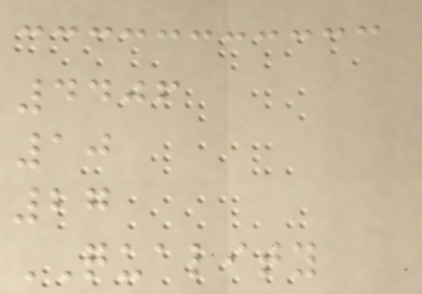4406
10
27
QUALITY
